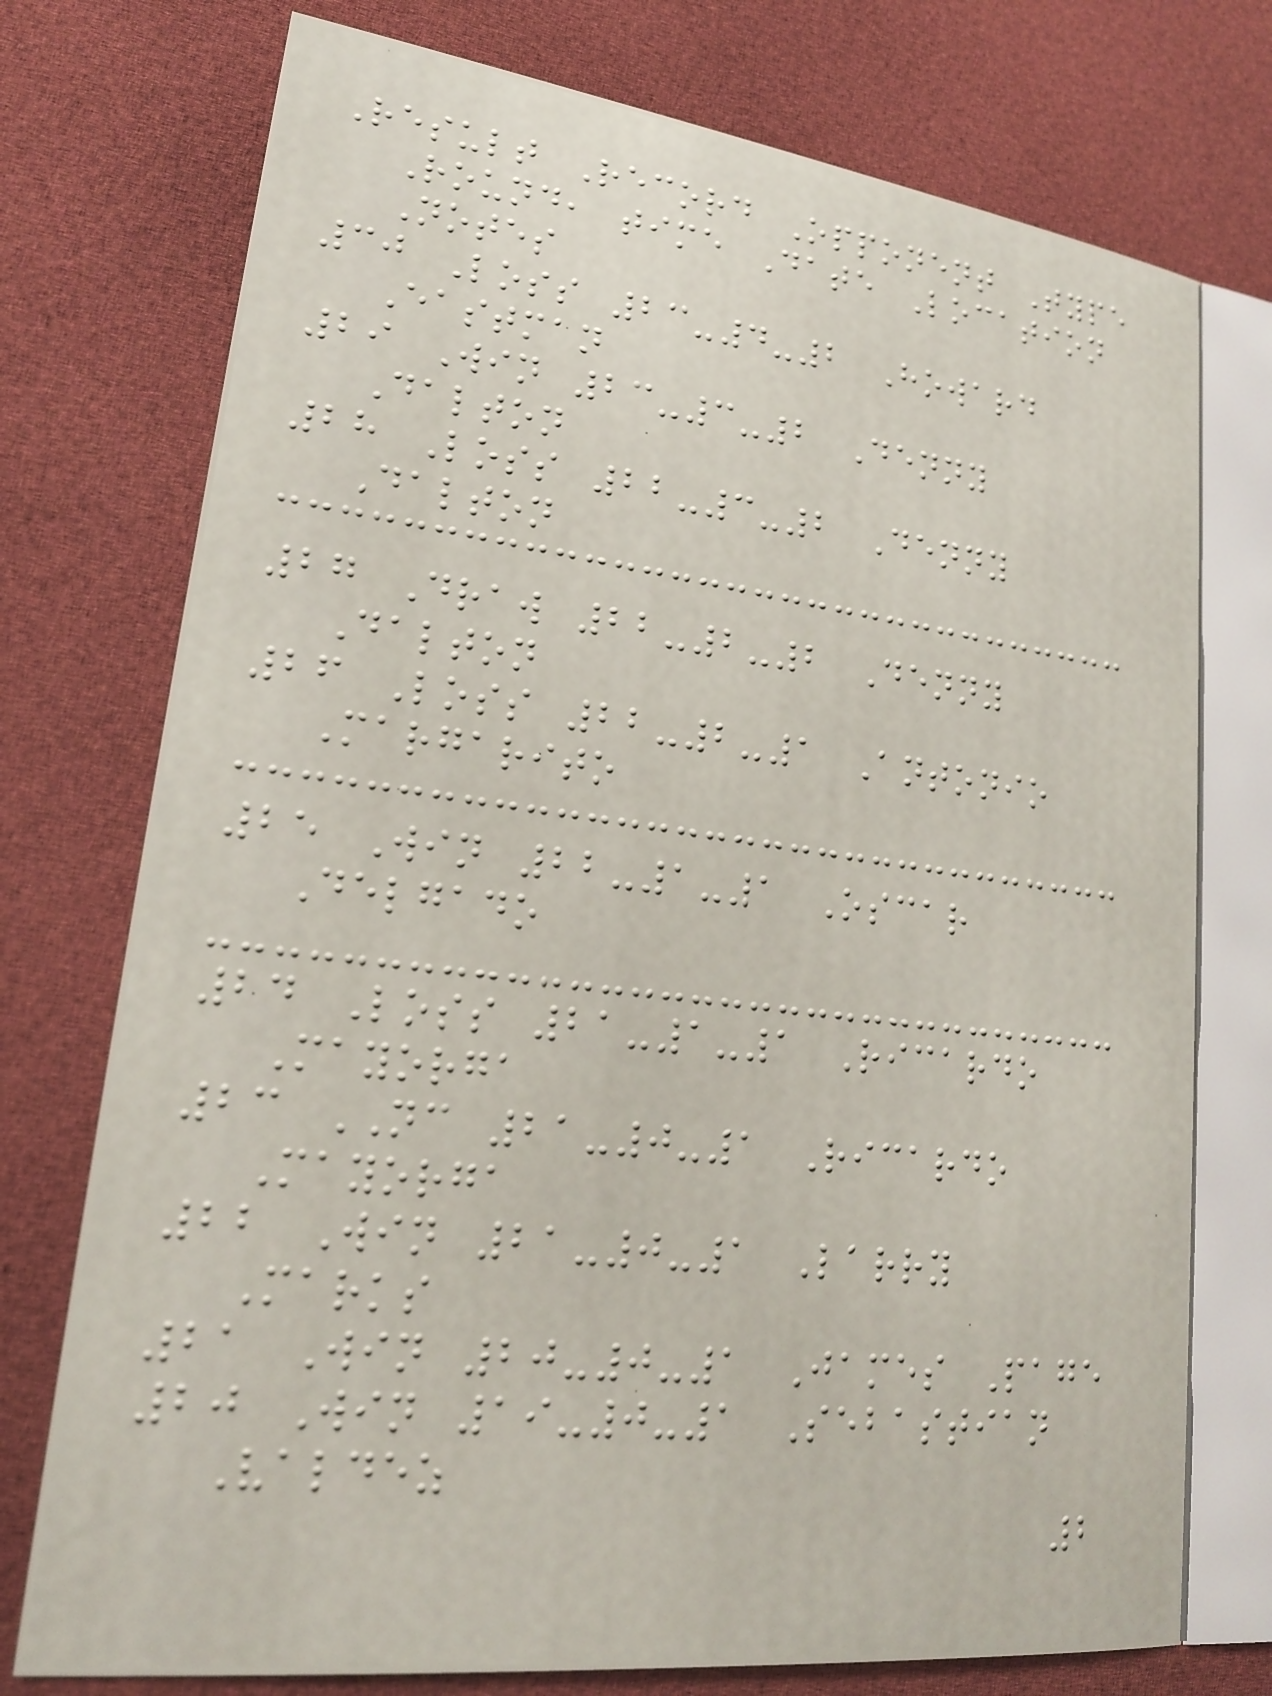Result Record Opponent Type
Round, time Date Location
Notes
30 Loss 23-4-2 Howard
Eastman
29 Win 23-3-2 Denny
Dalton
28 Loss 22-3-2 Denny
Dalton
27 Draw 22-2-2 Denny
Dalton
26 Loss 22-2-1 Antonio
Margarito
25 Win 22-1-1 Oscar
Delgado
24 Loss 21-1-1 Ricardo
Mayorga
23 NC 21-0-1 Ricardo
Mayorga
22 Win 21-0-1 Larry
Marks
21 Win 20-0-1 James Page
20 Win 19-0-1 Sebastian
Valdez
2
